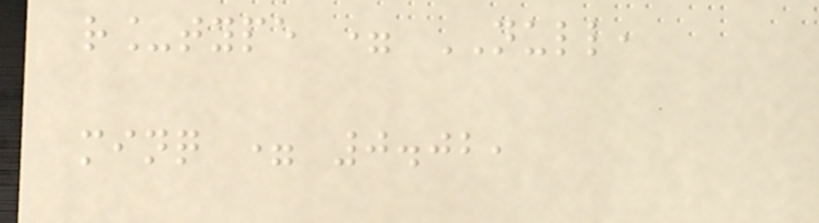r_type = NULL,
minq = 0.02,
